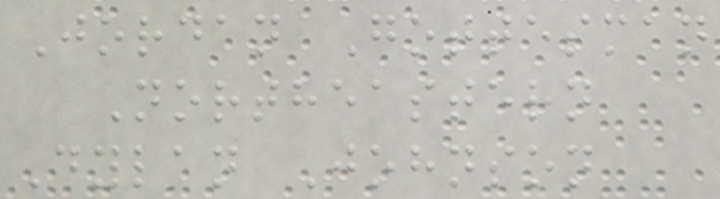Jordan Gottesman
Northeastern
Dylan Johnson
